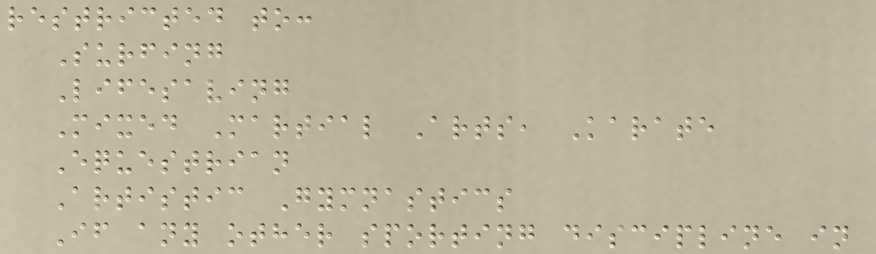restricted to:
Surfing
Lifesaving
Mixed Martial Arts, Karate
Equestrian
Artistic Gymnastics
If any other sporting discipline in
